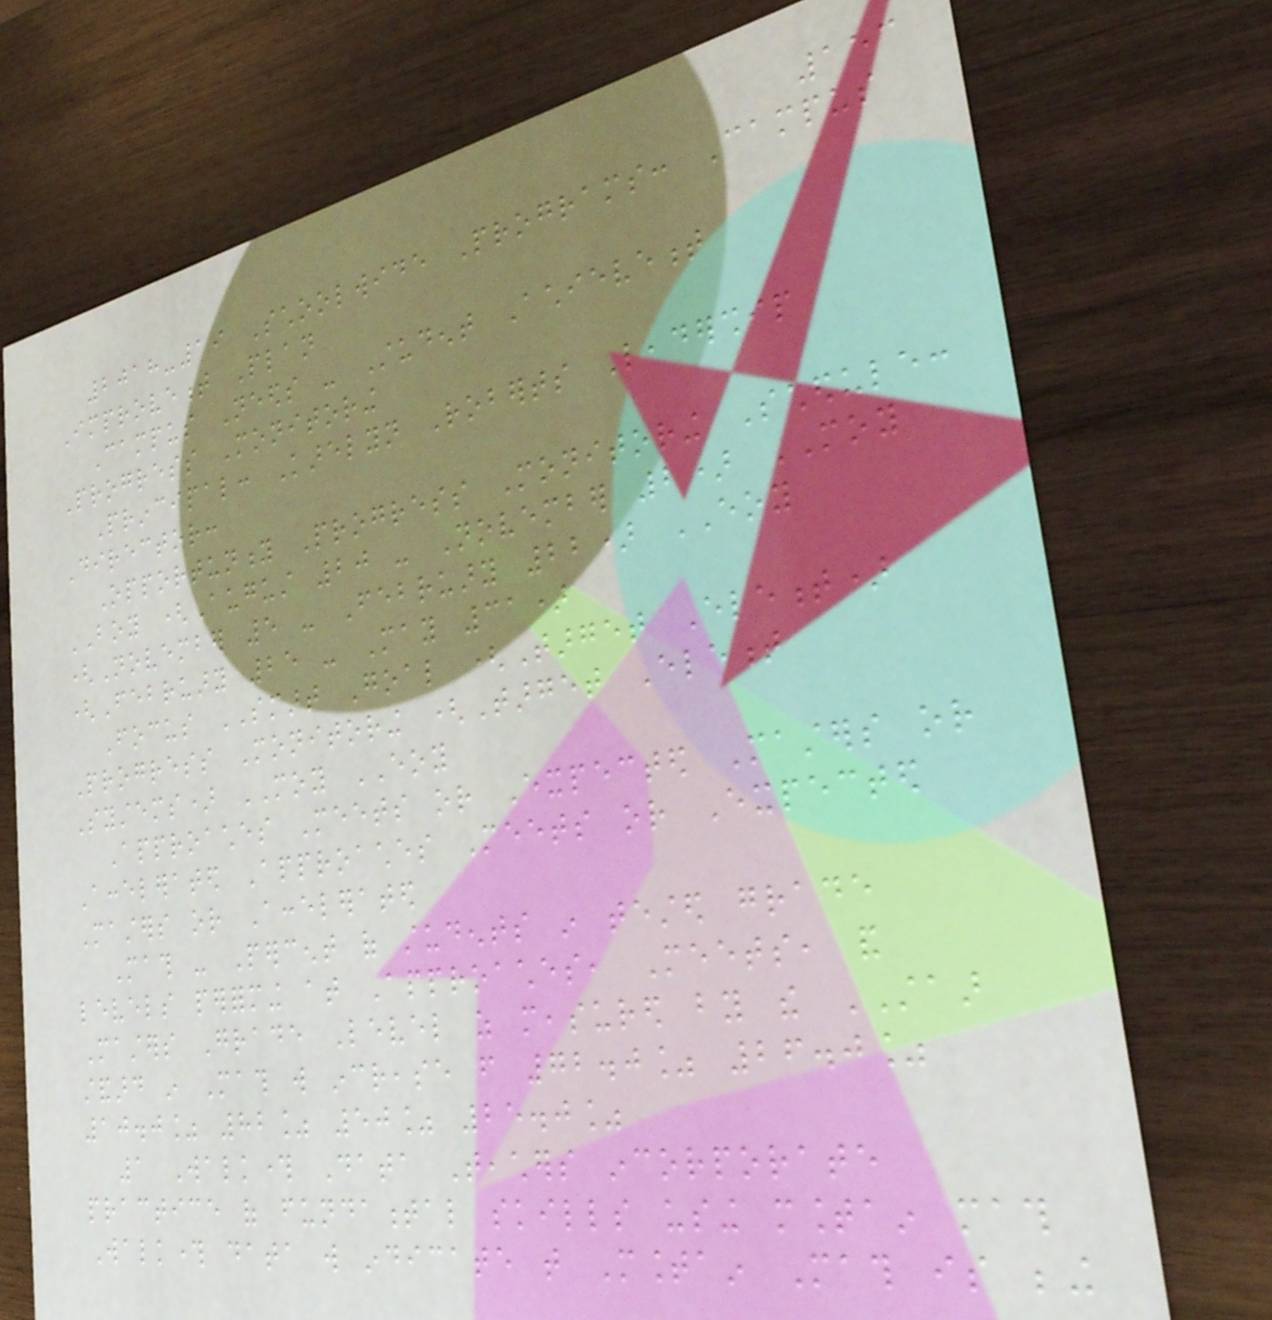153
2018-19 Schoolwide Programs: Campus
Improvement Plan
Campus Needs - Student Achievement
Progress Monitoring
Principal: Karelyn Roberts Leadership
Director:
Opportunity Progress Monitoring Schedule:
BOY (August 20 - November 2) MOY
(November 5 - February 22) EOY
(February 25 - May 31)
Focus SMART Goal (Target Element)
Progress Monitoring (Target Element
Systems) MOY EOY
Approaches Meets or Expected Masters or
Accelerated Approaches Meets or Expected
Masters or Accelerated
Math - Percent of students in tested grade
levels performing at Approaches, Meets, and
Masters Grade Level as measured by the STAAR
standard in Math will increase from 72.0% 26.0%
10.0% 82% 50% 25.0%
1 Walkthrough Data Teachers incorporate
practice of fundamental skills using mountain math
Walkthrough data will indicate that Mountain Math is being
